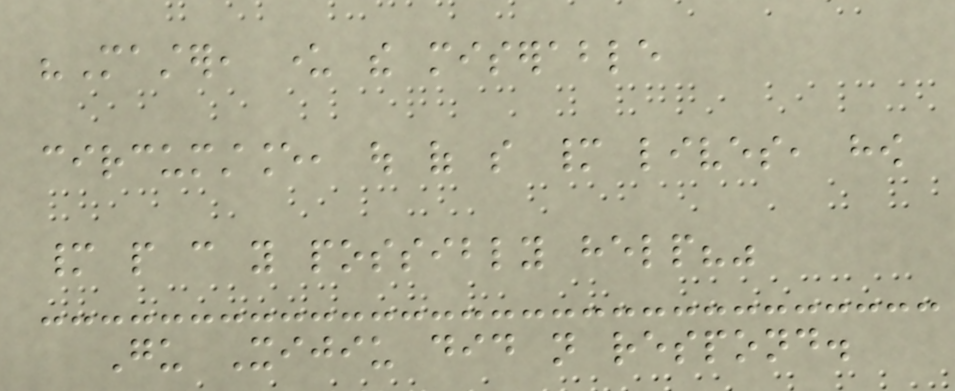"Master, under the miserable
circumstance, out of so many lives, how
many people can you possibly help?"
Gu Xijiu did not respond.
